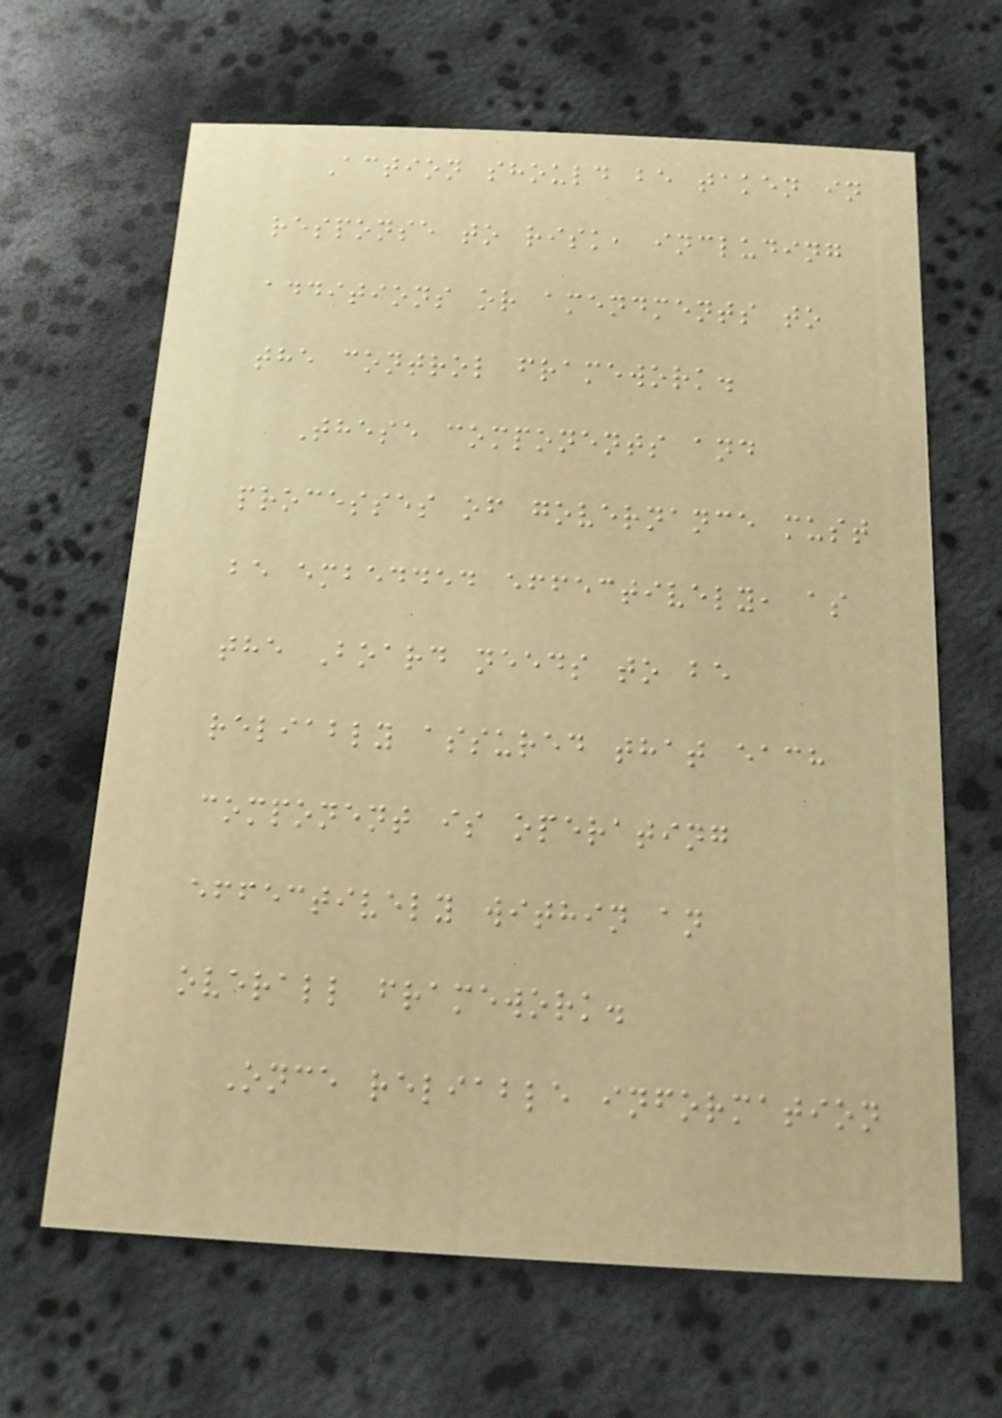Action should be taken in
response to risk, including
additions or amendments to
the control framework.
These components and
processes of governance must
be embedded effectively, as
the Board needs to be
reliably assured that each
component is operating
effectively within an
overall framework.
Once reliable information
